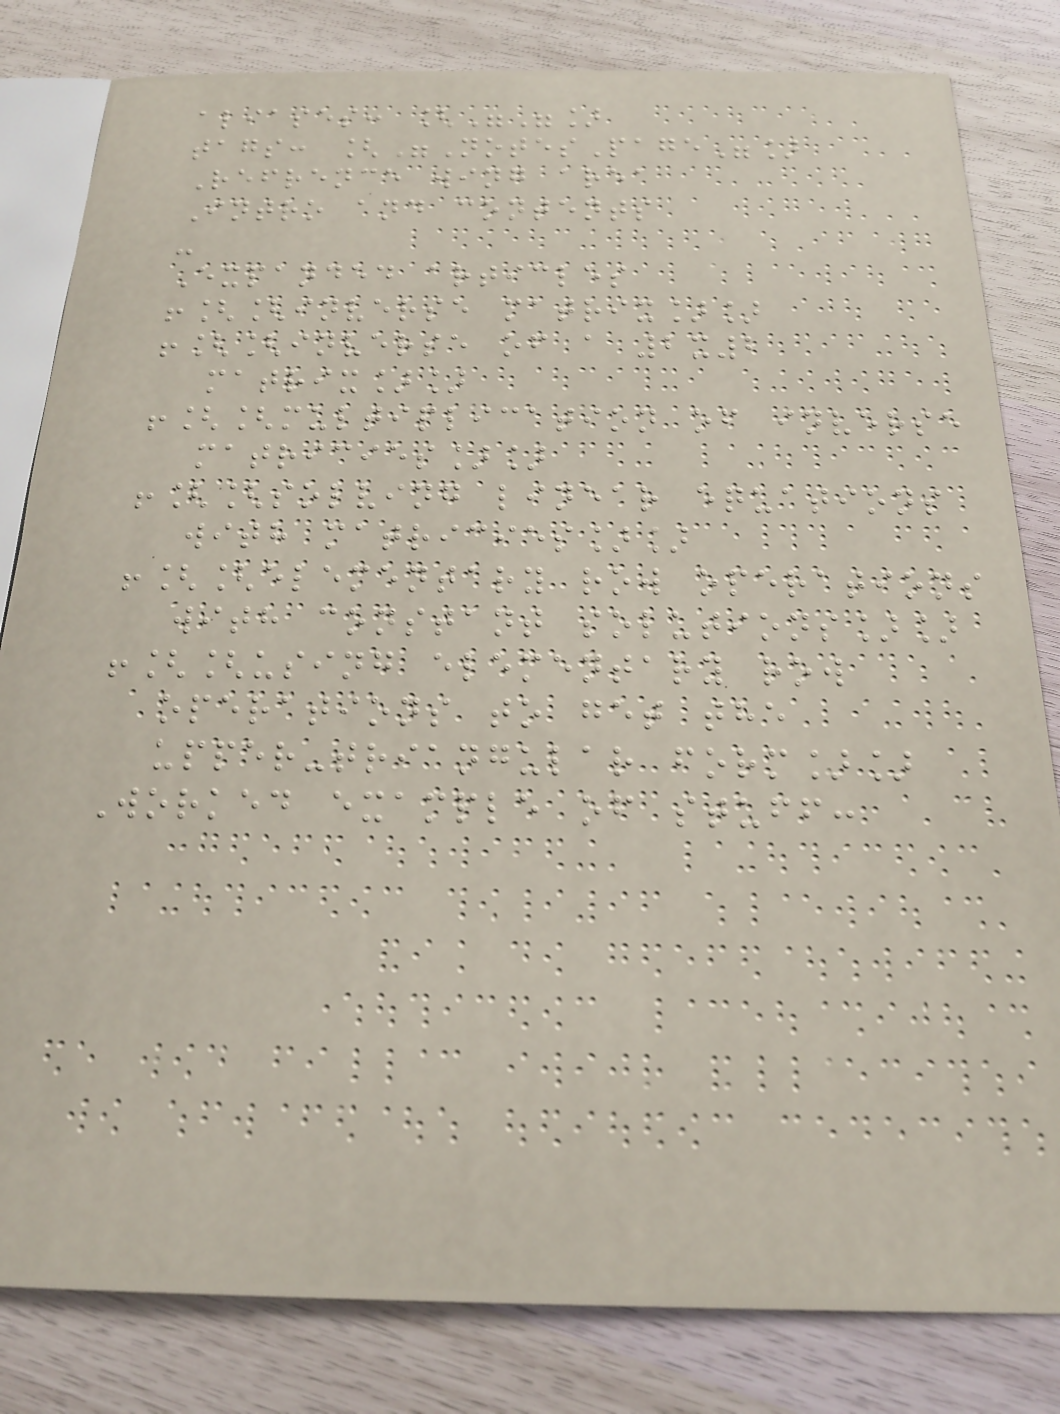aliases: [""]
tags: ["NotesPage"]
Refrence wing area
Intro and contents
-
Expanded articles
![[inverse matrix]]
![[inverse of a 2x2
matrix]]
![[multiplication of inverse
matricies]]
![[solving linear equations
with matricies]]
![[elementary row operations
with constant solutions]]
![[using elementary row
operations to get the
upper-triangular form]]
Worked example of stuff:
